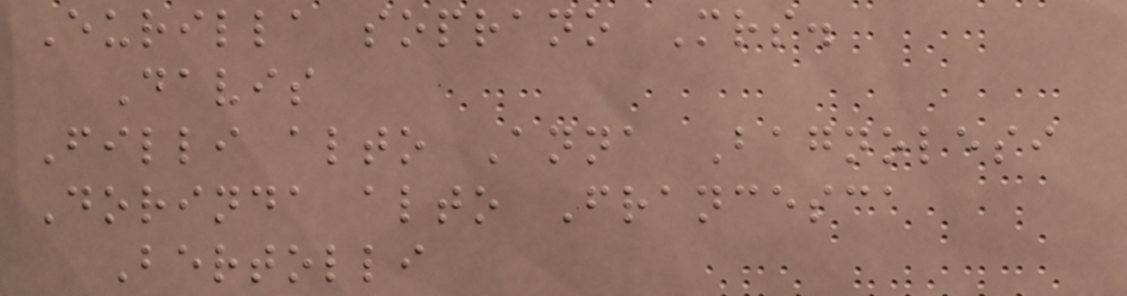Eurilla soprano Mrs.
Davis
Filli alto Anna Bagnolesi
Dorinda alto Francesca
Bertolli
